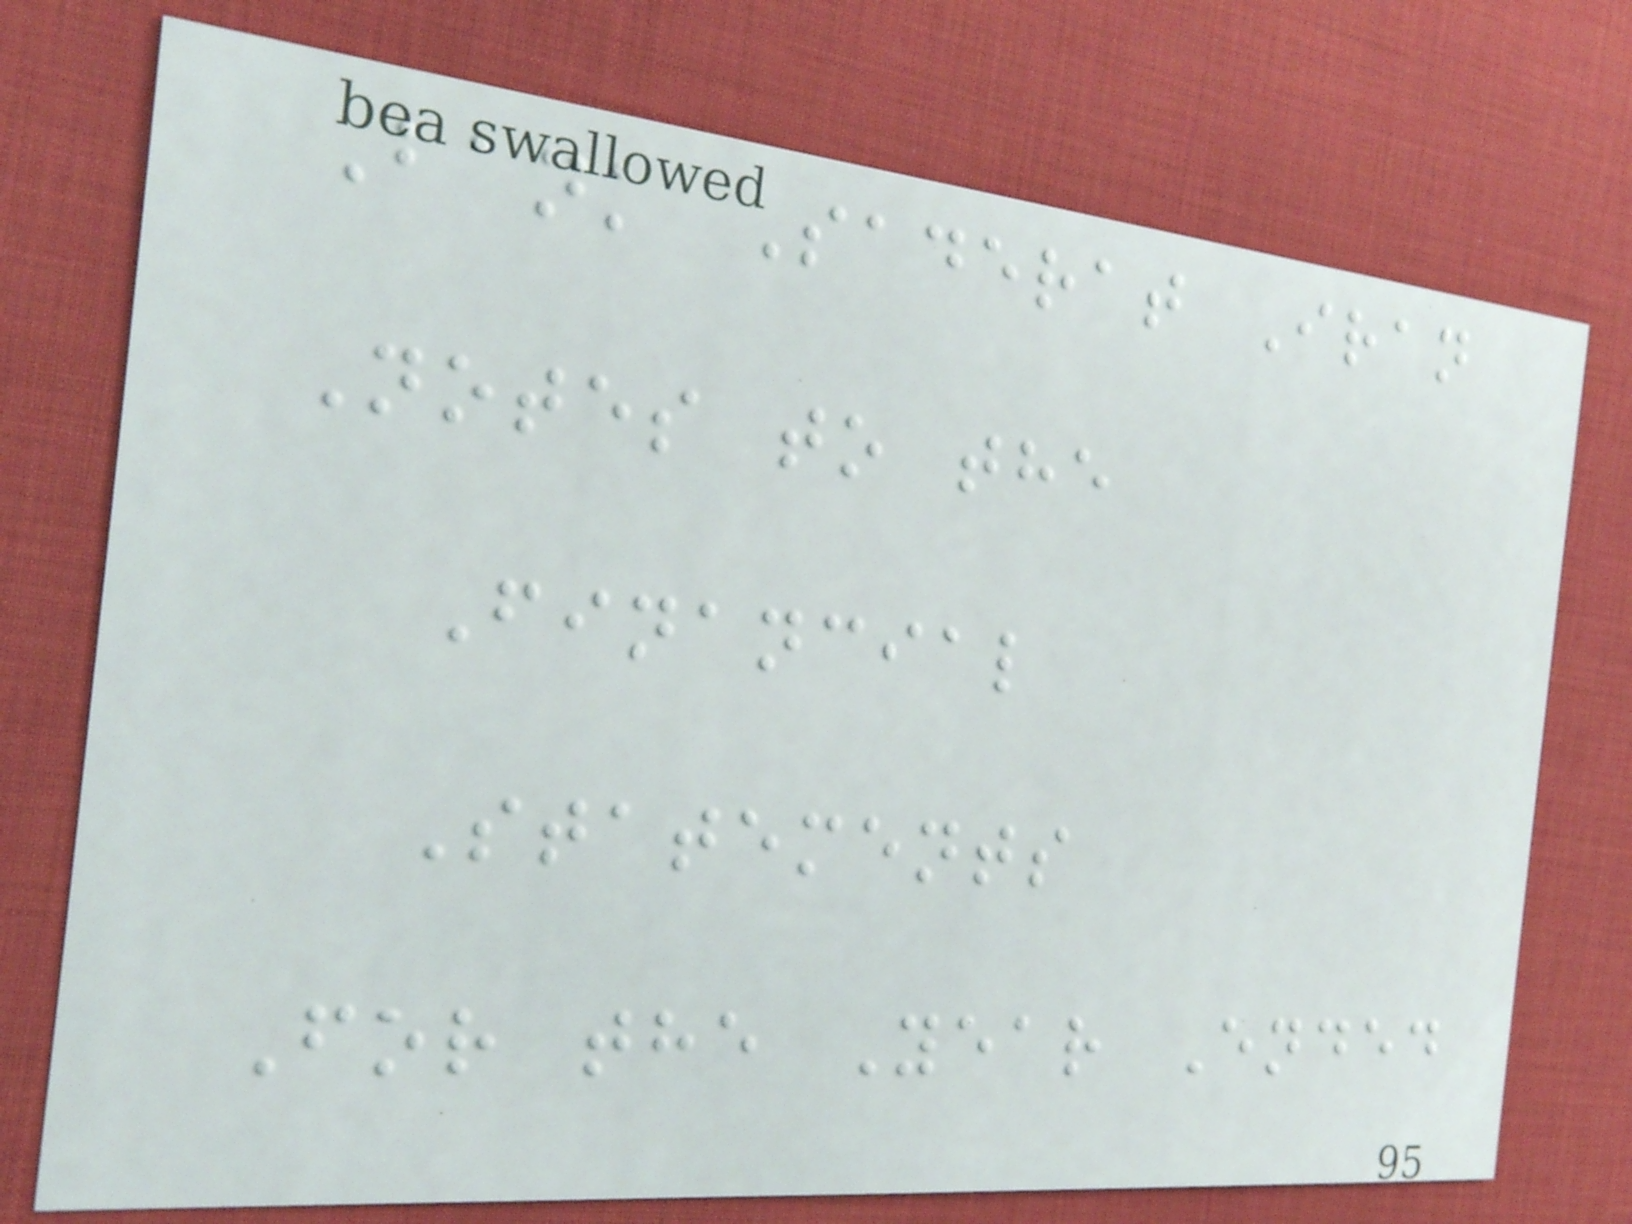Bank Saderat Iran
Notes to the
Financial
Statements
For the Year Ended
